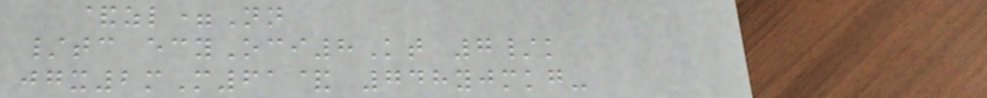&zl=Nn
/tc ecyOci8Kt 7/k
jgx2mM61& 748yjmkg-
